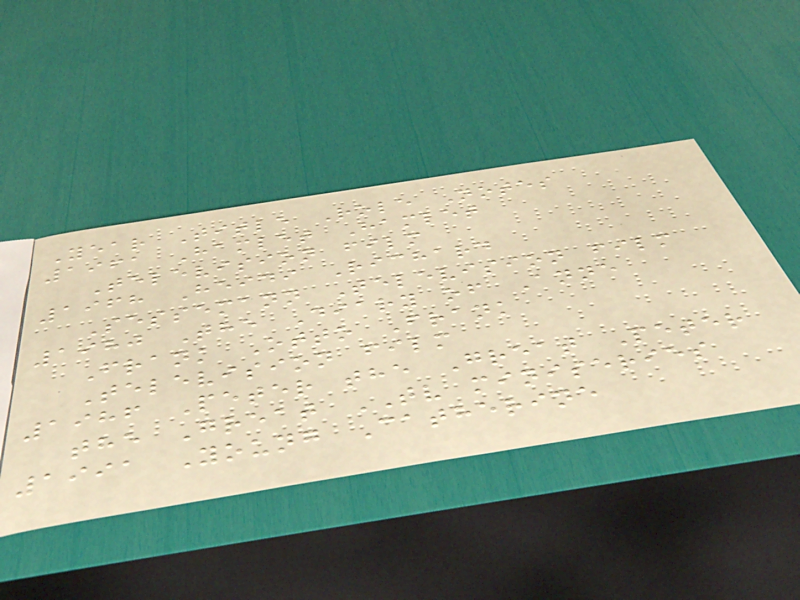Year Title Role Notes
1961 Hamlet Hamlet
Television film
1968 Heidi Richard
Sessemann Television film
1980 The Diary of Anne
Frank Otto Frank
Television film
1986 Peter the Great Peter
the Great TV miniseries
1991 Young Catherine
